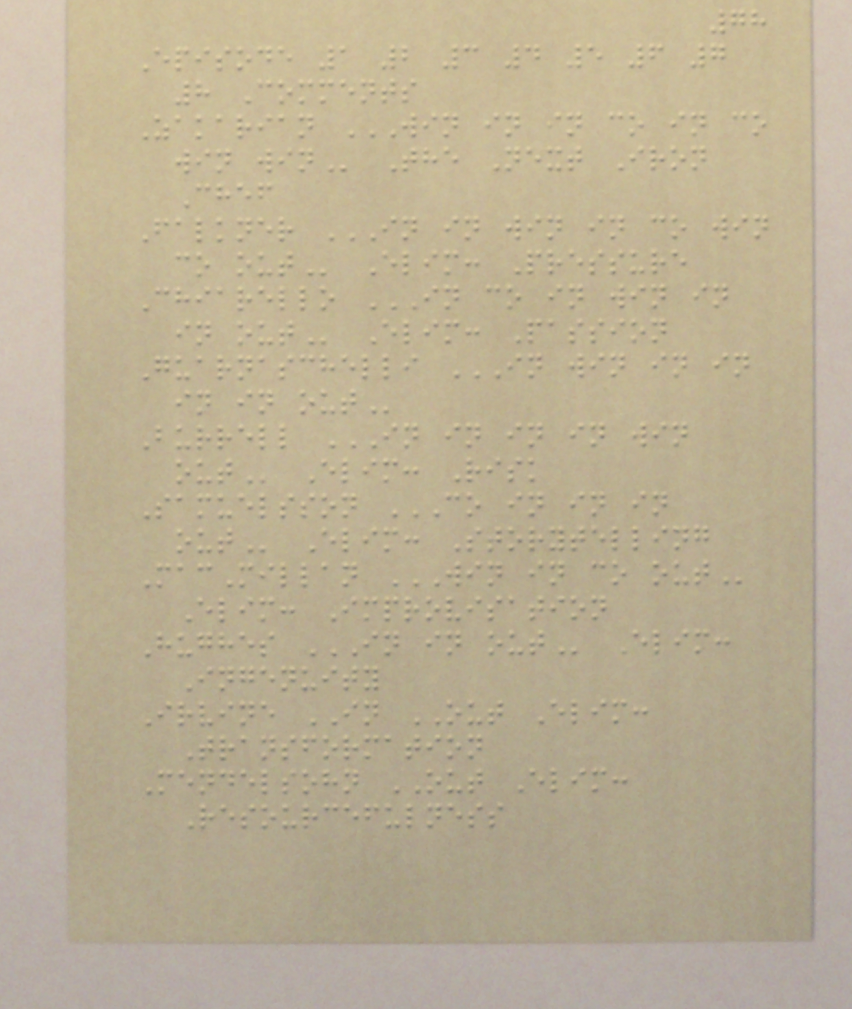78
Episode 1 2 3 4 5 6 7
8 Comments
Zakarian WIN IN IN CO IN CO
WIN WIN The Next Iron
Chef
Falkner IN IN WIN IN CO WIN
CO OUT Elim: Pressure
Chiarello IN CO IN WIN IN
IN OUT Elim: Passion
Guarnaschelli IN WIN IN IN
IN IN OUT
Burrell IN IN IN IN WIN
OUT Elim: Risk
Samuelsson CO IN IN IN
OUT Elim: Storytelling
MacMillan WIN IN CO OUT
Elim: Improvisation
Hughes IN IN OUT Elim:
Ingenuity
Irvine IN OUT Elim:
Transformation
Mendelsohn OUT Elim:
Resourcefulness
